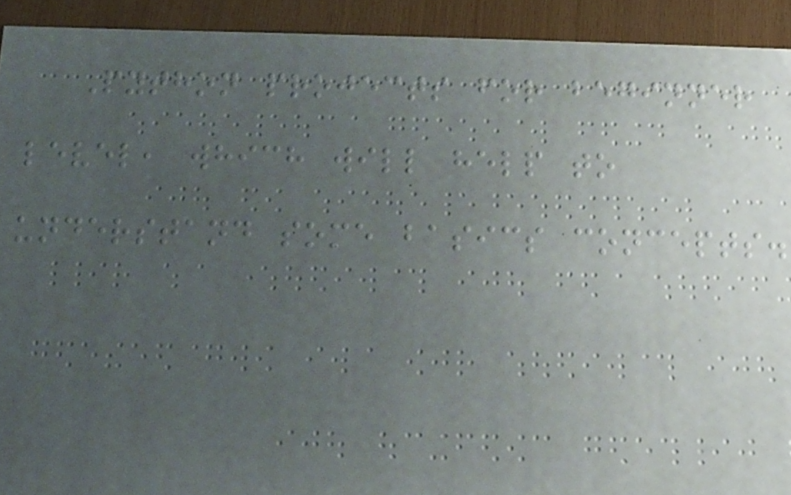Python projects for beginner
level, which will help to
understand some basics concepts.
